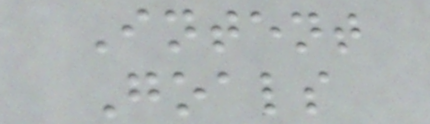Intent
Goals
